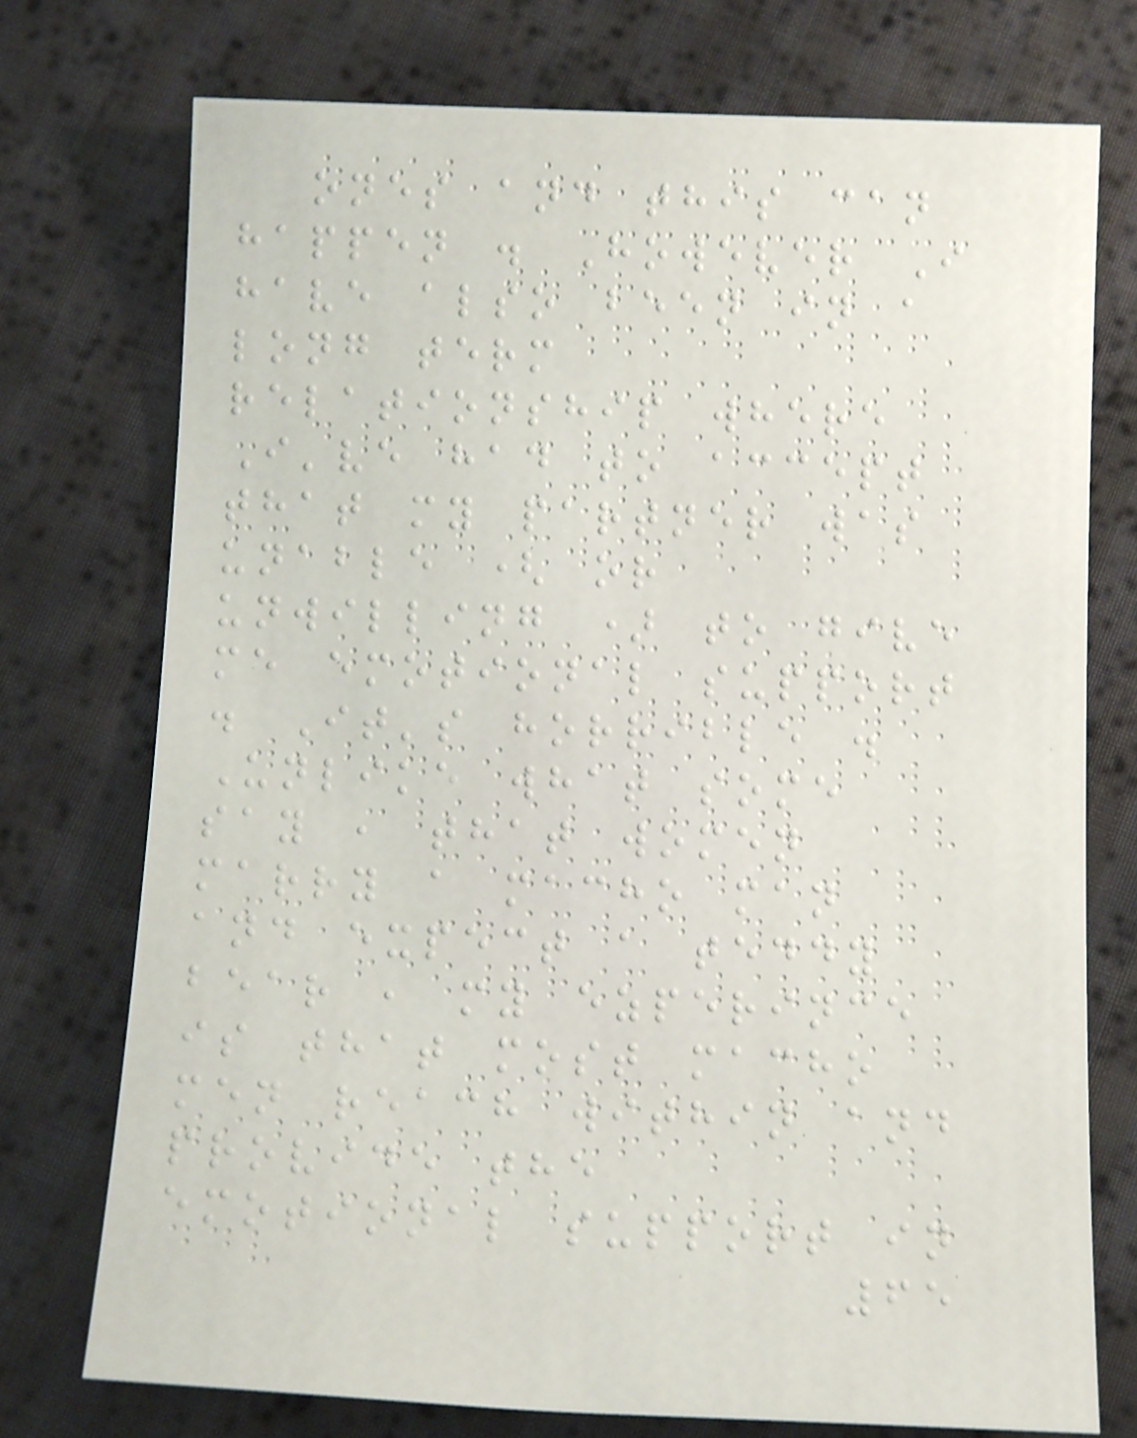ones and this can
happen . However I
have also been in a
long term
relationship where
I've had to accept
that my partner was
unable ( or
unwilling ) to give
me emotional support
. It's horrible .
Unlike what some
say , that women
marry a macho man
and expect a teddy
bear , my ezperince
is that most macho
men reach within and
provide the
emotional support in
65
